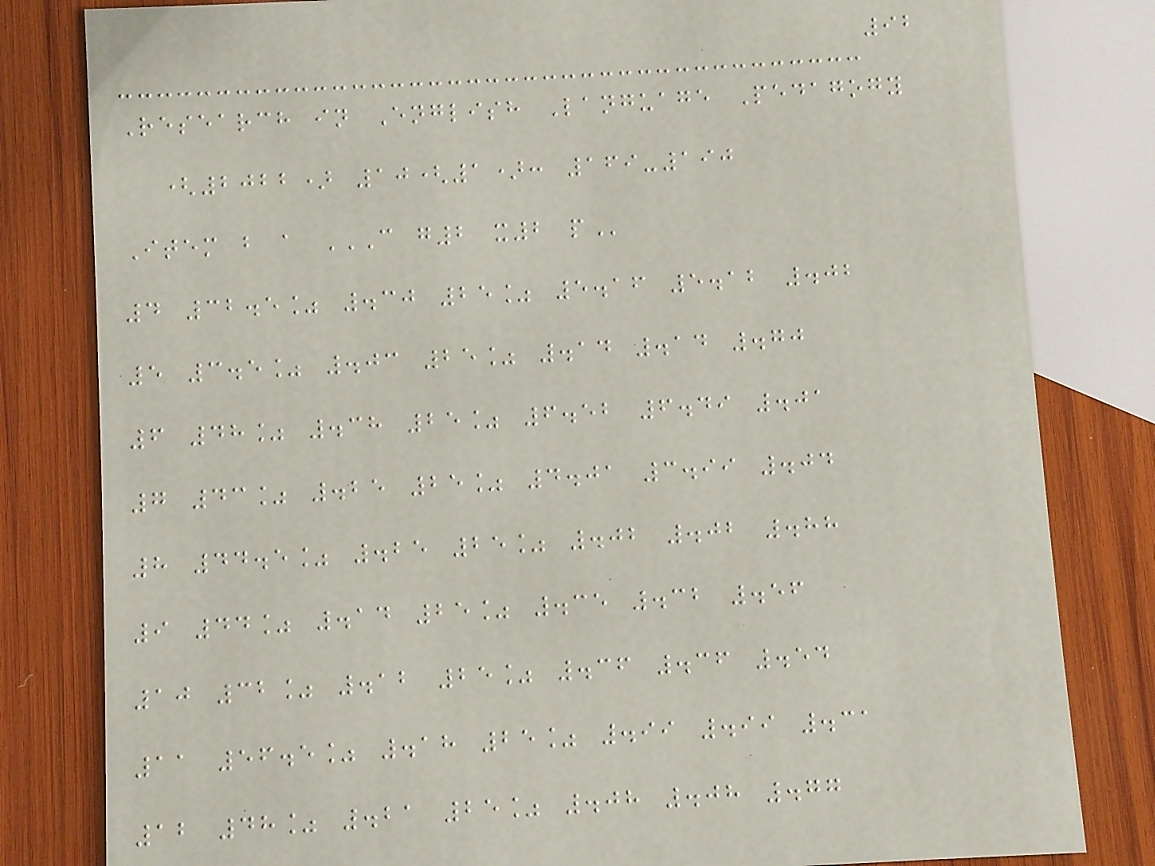92
Research in English Language Pedagogy
(2022) 10(1): 169-190
Item b a C G2 X2 P
4 32.5% .30 25% 5.16 5.12 .02
5 3.5% .03 25% .14 .14 .70
6 48% .38 25% 6.52 6.49 .01
7 43% .25 25% 4.01 3.99 .04
8 44.5% .25 25% .02 .02 .88
9 44% .14 25% .35 .32 .56
10 32% .12 25% .36 .36 .54
11 56.5% .18 25% .99 .99 .31
12 48% .21 25% .08 .08 .77
